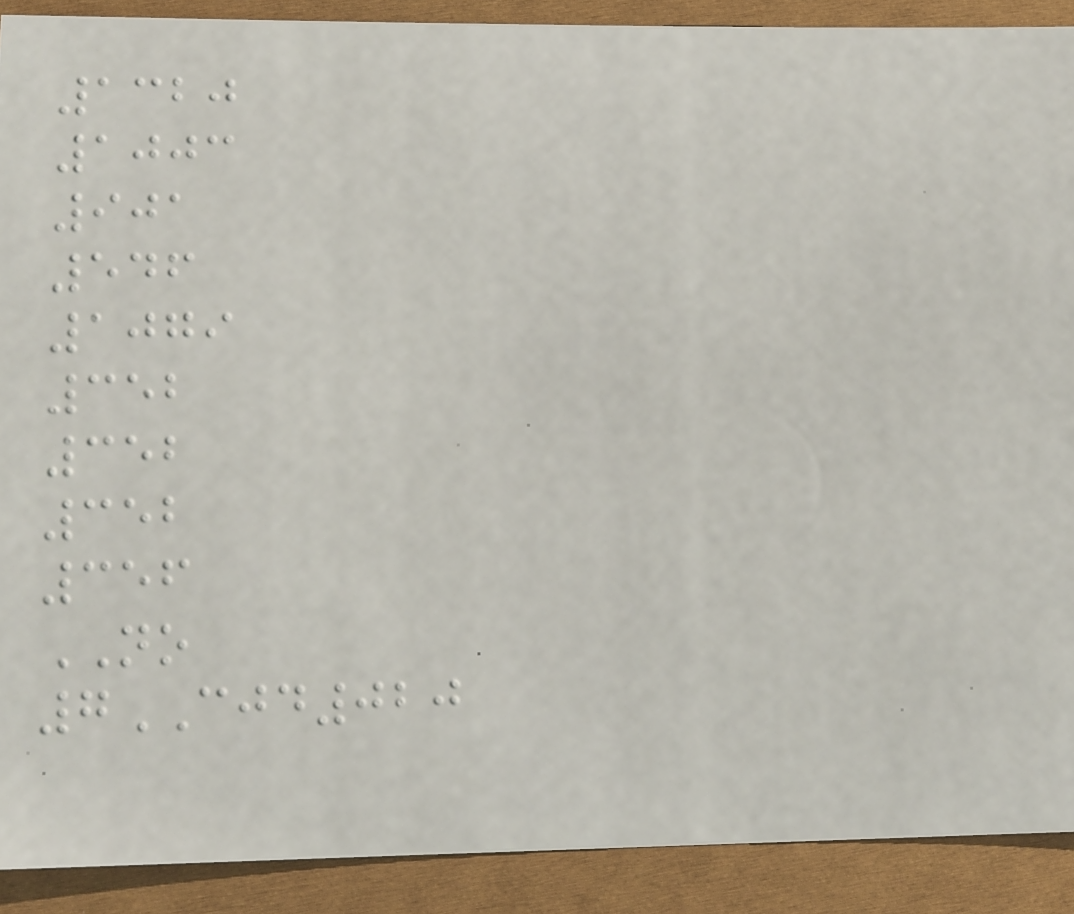1320
1003
901
546
1079
352
352
352
356
NO
7CJD020
